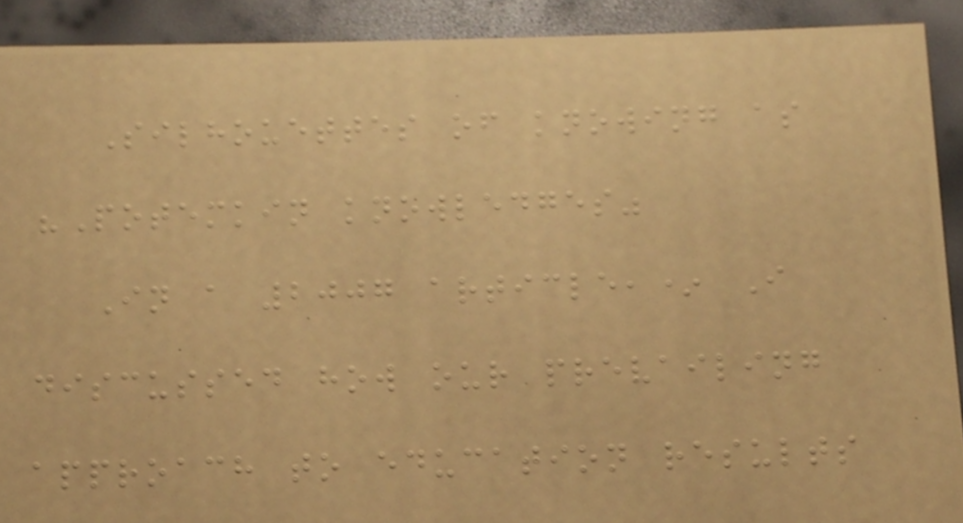Silhouettes of knowing as
"Potemkin knowledges"
In a 2007 article,* I
discussed how our prevailing
approach to education results
